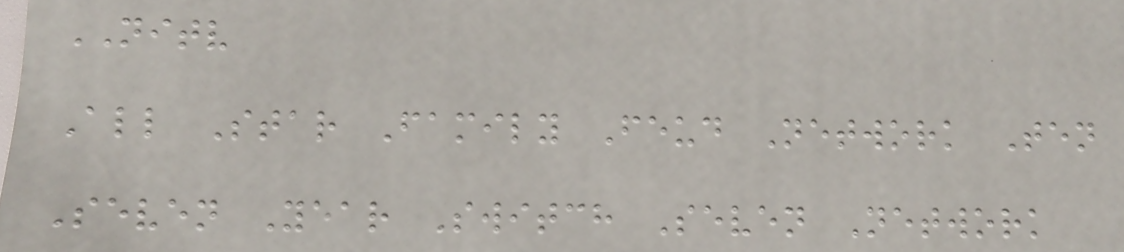NITV
All Star Family Feud Network Ten
Seven Year Switch Seven Network
